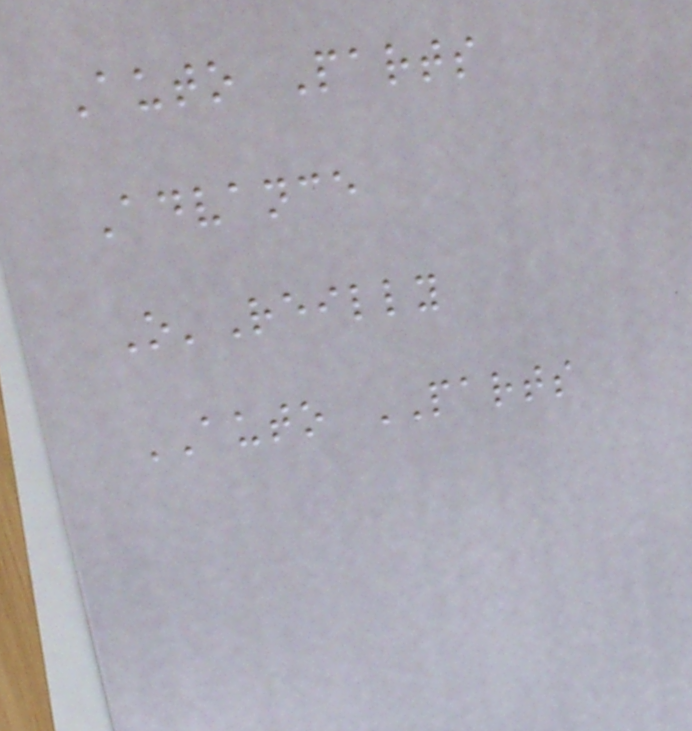Auto Parts
Advance
O'Reilly
AUTO PARTS
